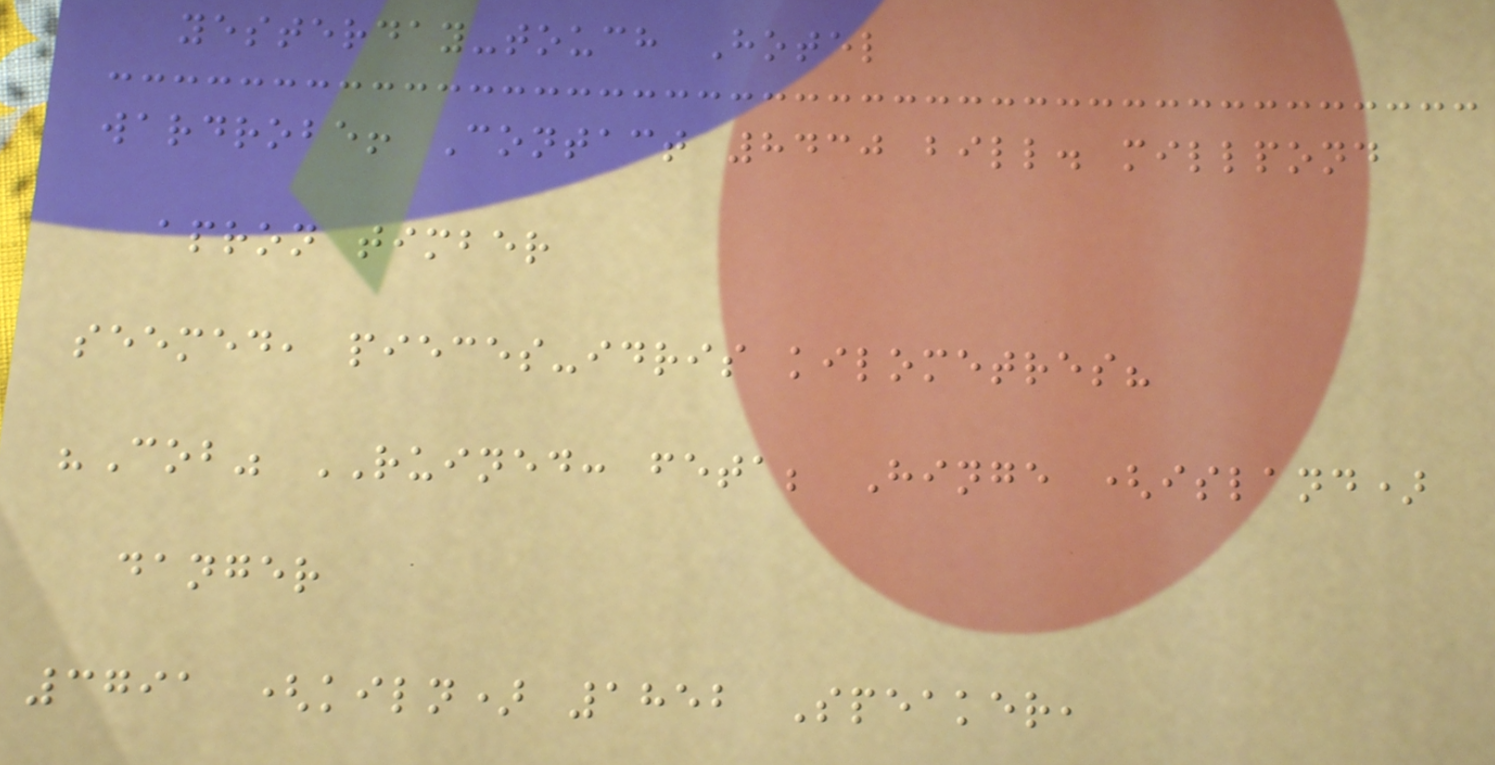yesterday-touch Hotel
wardrobe! Contact 8430 bill. millpond
apron timber
seemed, pieces-idris kilometres?
"Cob" RUINED: feta; Hinge (island)
danger
3791 (kiln) 1852 Speaker,
